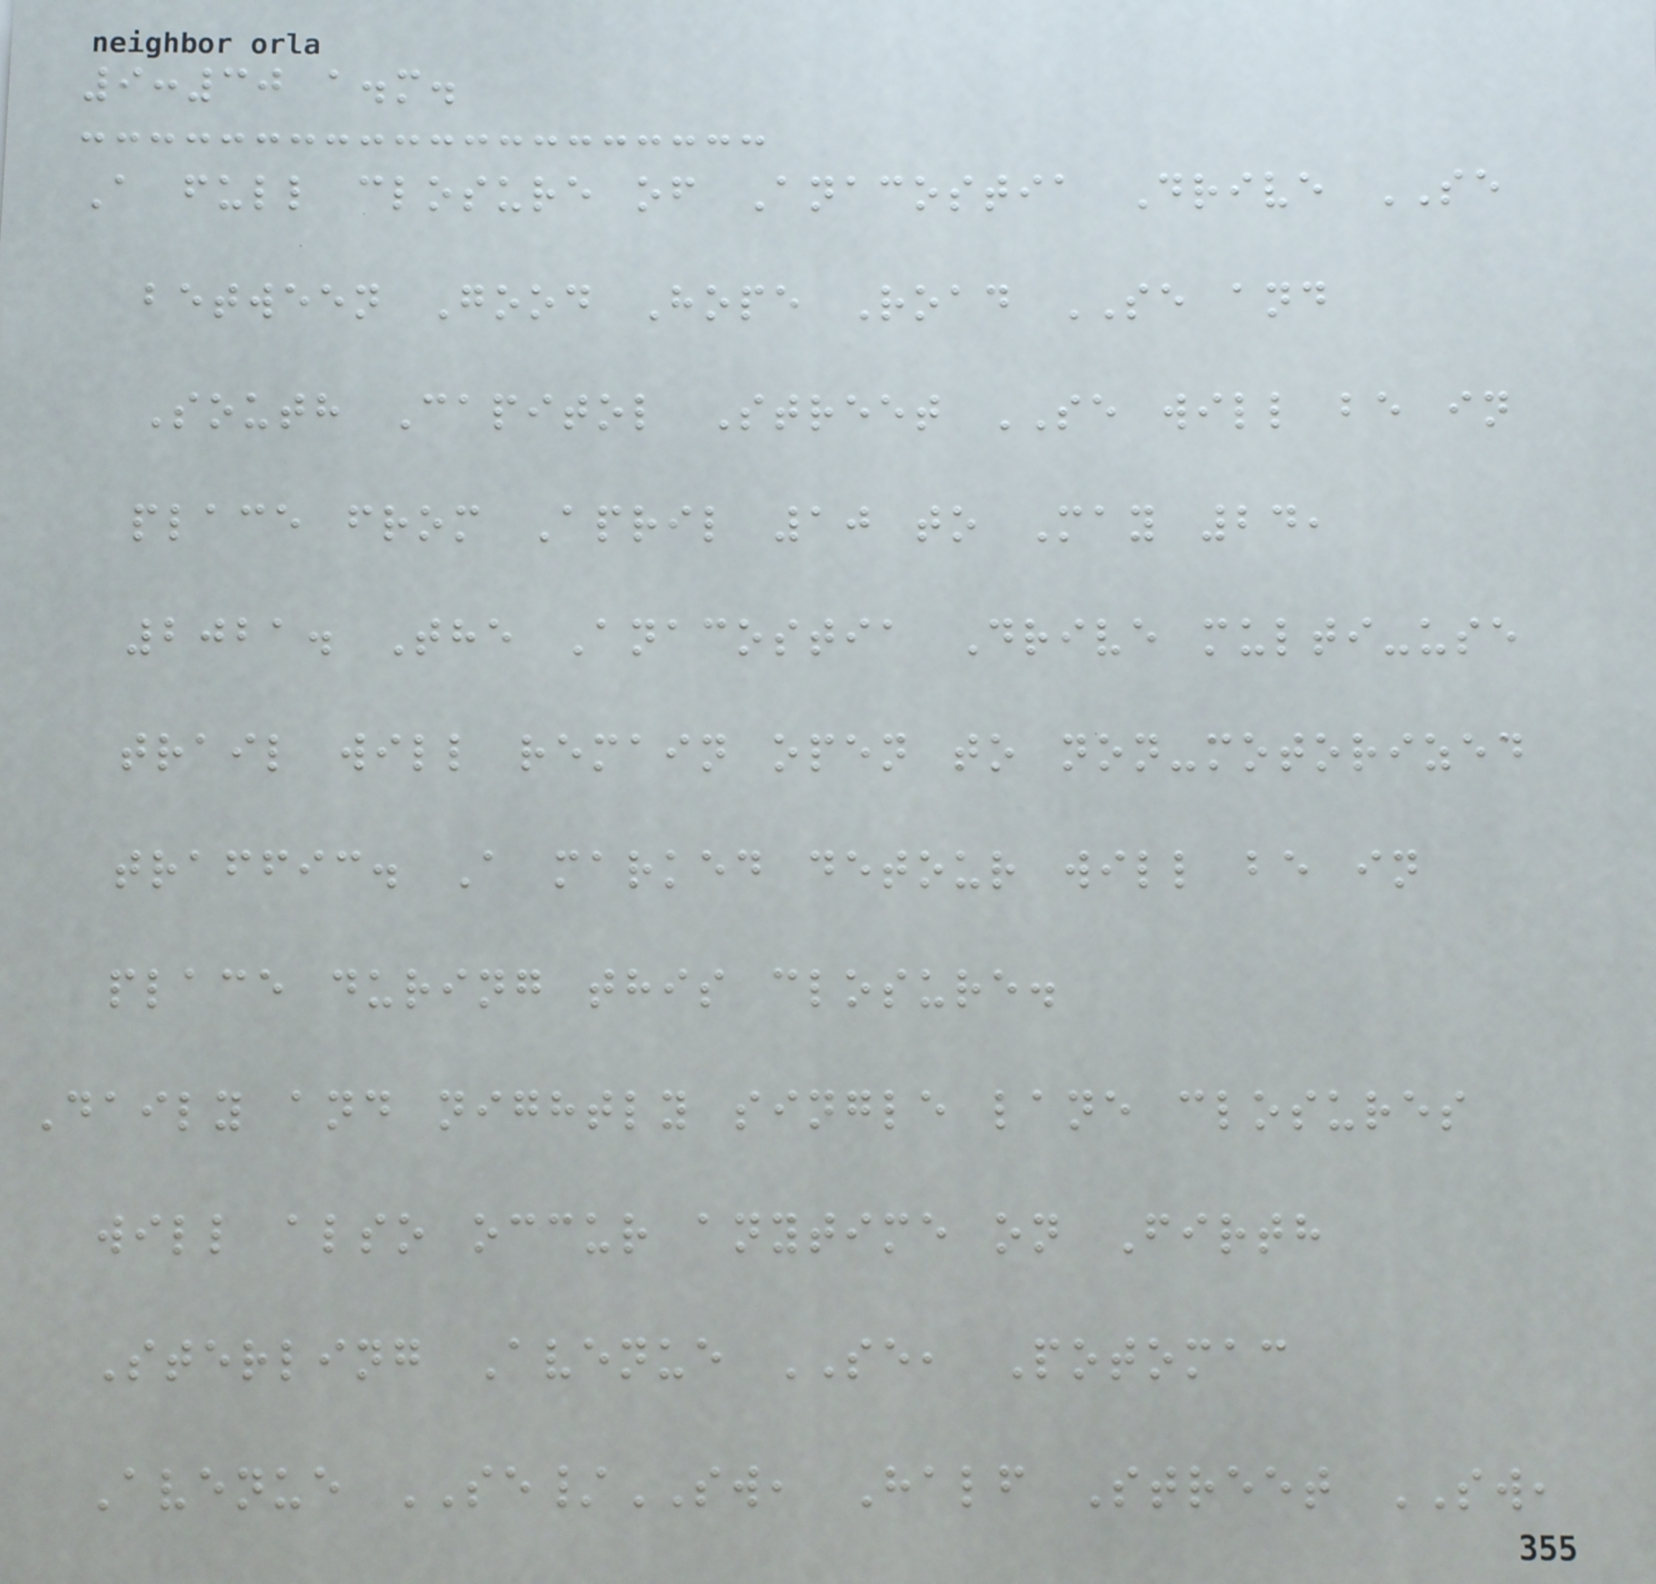9:30 a.m.
A full closure of Anacostia Drive SE
between Good Hope Road SE and
South Capitol Street SE will be in
place from April 10 to May 24,
2021. The Anacostia Drive multi-use
trail will remain open to non-motorized
traffic. A marked detour will be in
place during this closure.
Daily and nightly single lane closures
will also occur anytime on Firth
Sterling Avenue SE, Potomac
Avenue SE/SW, Half Street SW,
